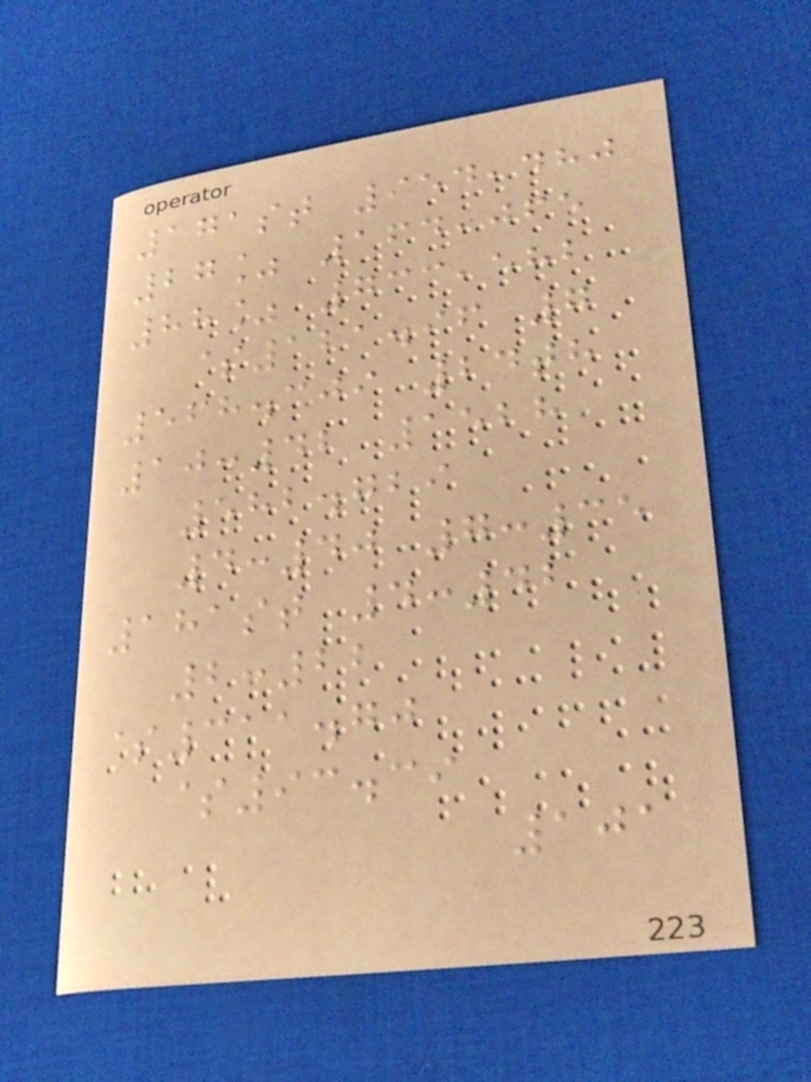171st 954,480
27% 164,065
88% 733,582
$121.96 7
568.309 24th
10:42 1528
582.729
4:40 7:35
181st 4:42
2:22
$311.70
$93.39
101
